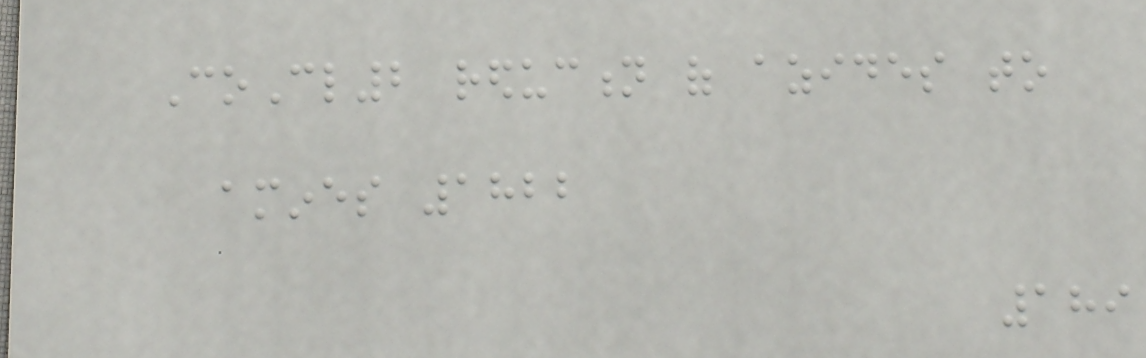CoCl2 reduction of azides to
amines 1822
189
